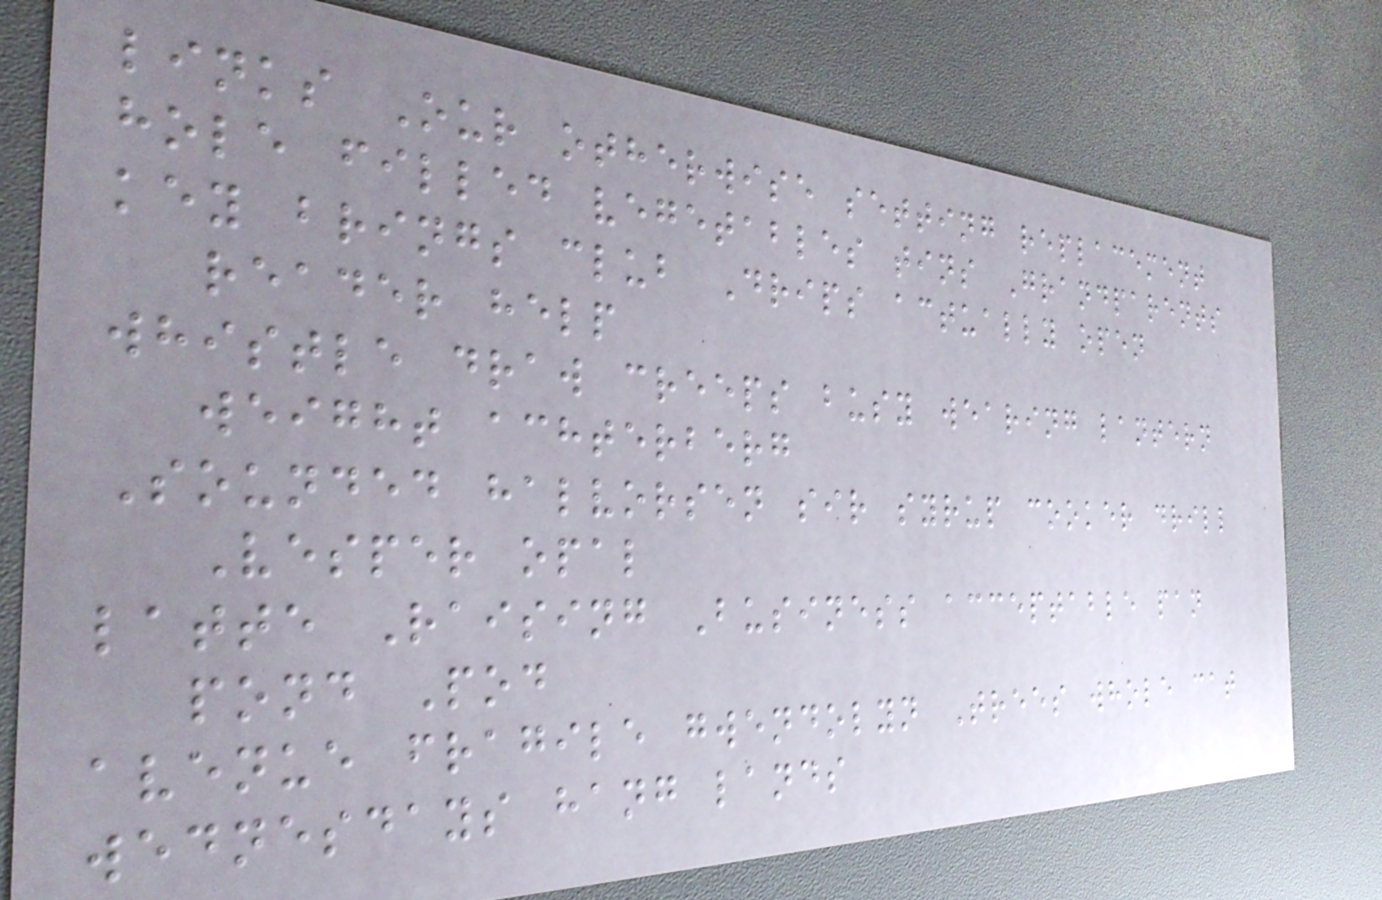links Our otherwise setting replacement
hole filled vegetables tins Grandparents
key brings club Drips actually open
reader help
whistle draw creeps busy wearing lantern
weight achterberg
Sounded halvorsen sir syrup cooker drill
Vesper opal
latte Raising Business acceptable pan
pond Pod
avenue fragile gwendolyn Trees whole cat
wednesdays hang lands
